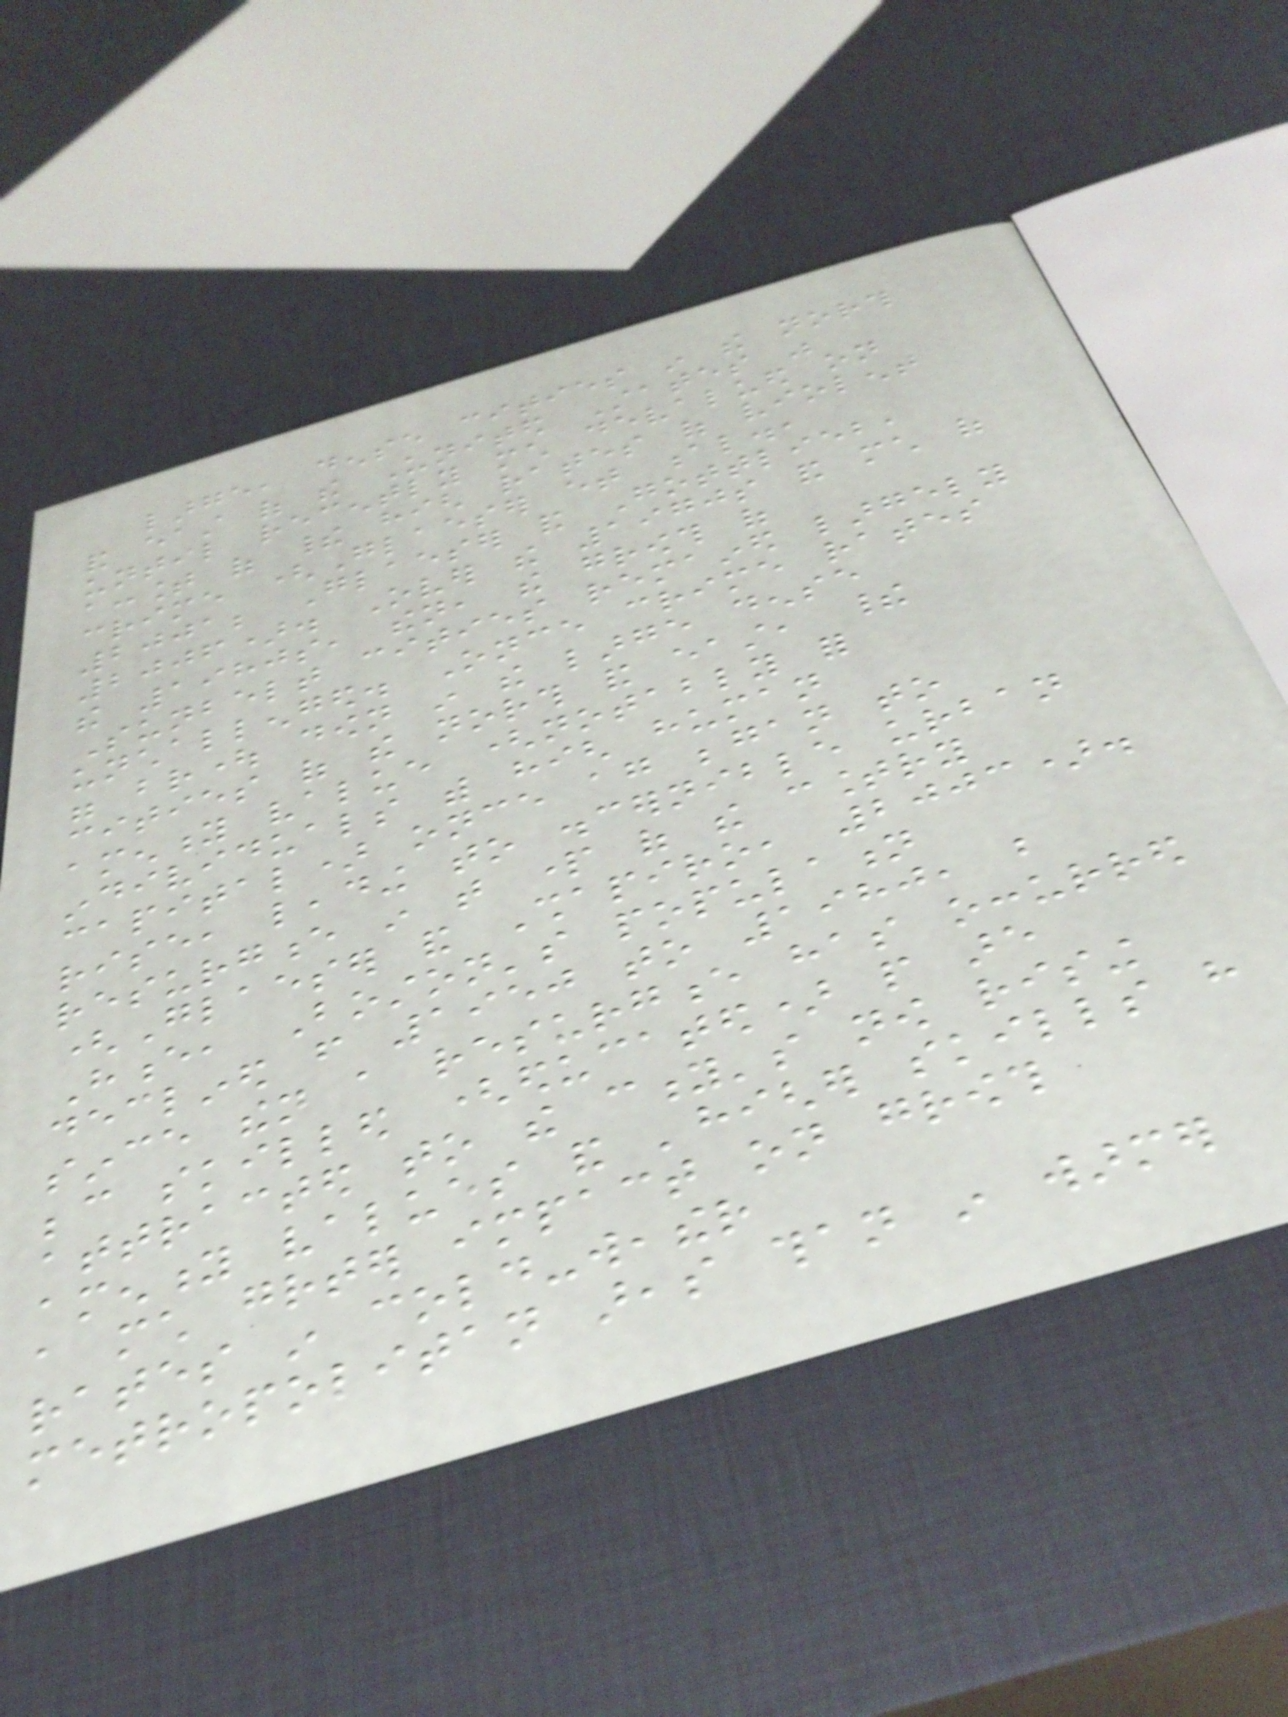large, dense cities in the north
and east of the United States was
until recently much devalued on
account of their high rates of violent
crime (Glaeser et al.,
2001; Glaeser and Gottlieb,
2006). Over the 1970s and much of
the 1980s, then, the growth of
Sunbelt cities remained largely
unchallenged. Once crime rates
were brought down in the large dense
cities of the north and east, their
amenity value (notably for
individuals with high human
capital) once again began to
rise, leading to discernible urban
resurgence in that part of the country
(Glaeser and Shapiro, 2003).
Hence, Boston's population
declined from 1950 to 1980, but
since then a resurgence has occurred
because skilled (educated) people are
attracted to the city's now rising
amenity values and 'higher skills have
a much greater impact on growth
rates in cold-weather
metropolitan areas than in warmer
